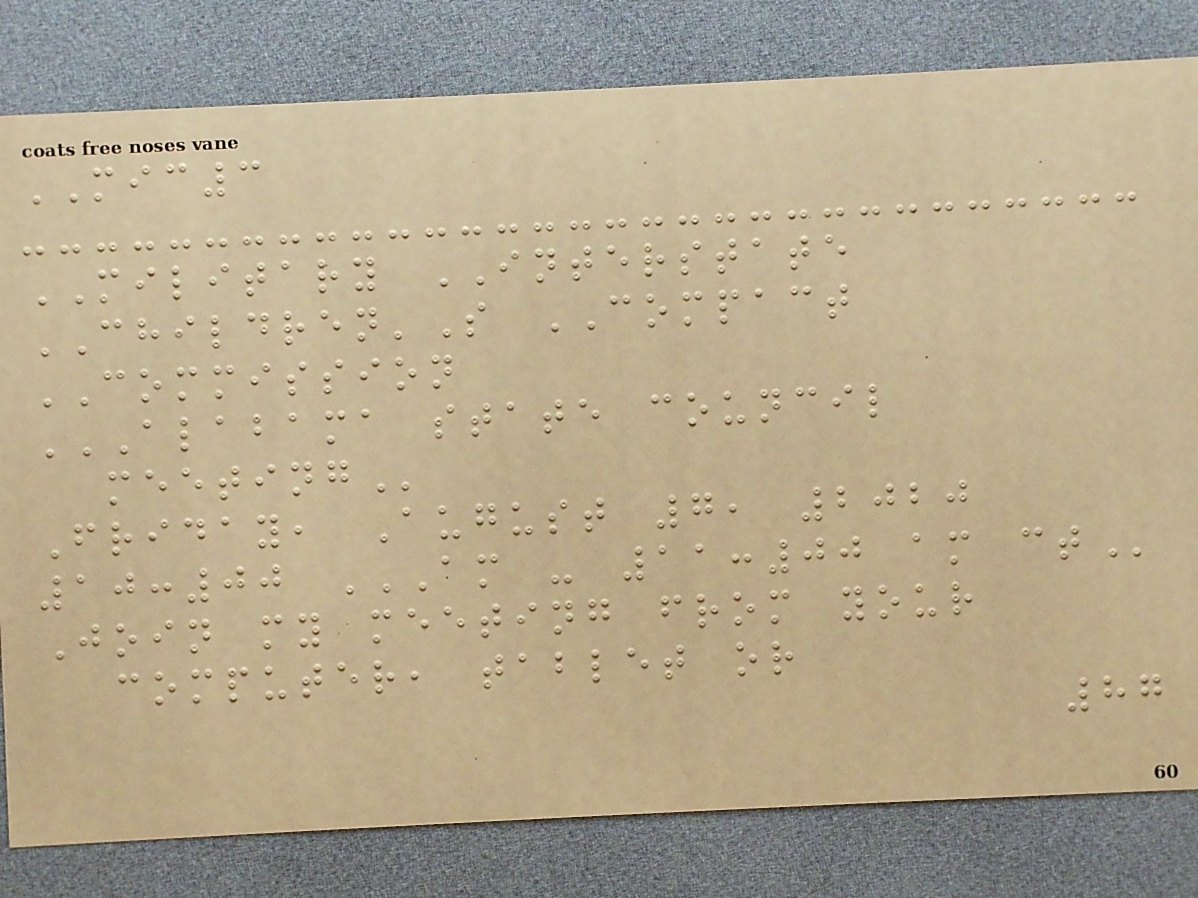MIC3
MILITARY INTERSTATE
CHILDREN'S COMPACT
COMMISSION
ALABAMA STATE COUNCIL
MEETING
Friday, August 7, 2020
10:00 AM - 11:00 AM CT
Join my meeting from your
computer, tablet or
87
